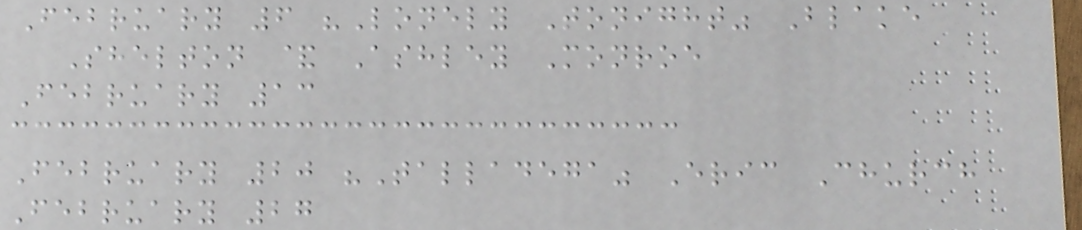February 6 "Lonely Tonight" Blake
Shelton & Ashley Monroe
February 13
February 20 "Talladega" Eric Church
February 27
